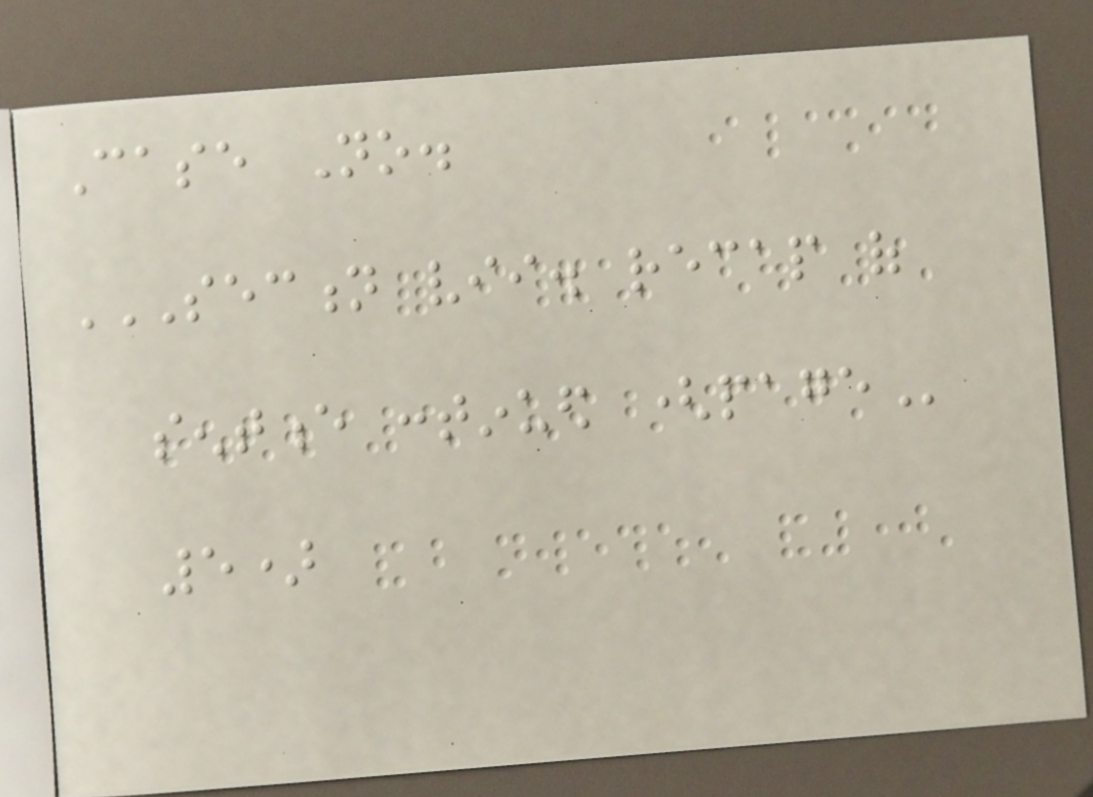Case No.
SECTION VII. RECAP OF
SENTENCE CONTINUED (PAGE
5)
